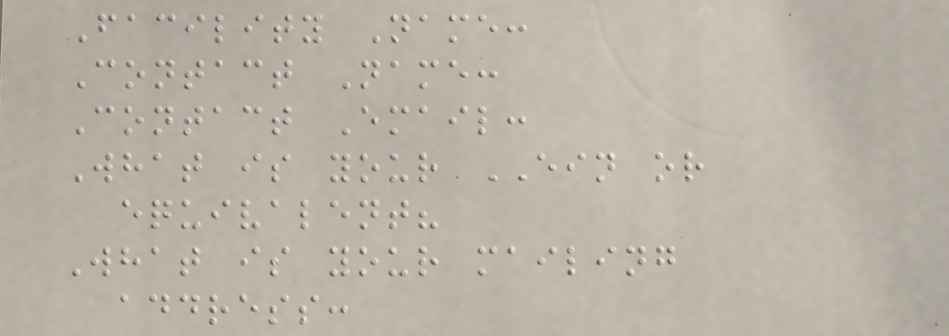Facility Name:
Contact Name:
Contact Email:
What is your EIN or
equivalent?
What is your mailing
address:
